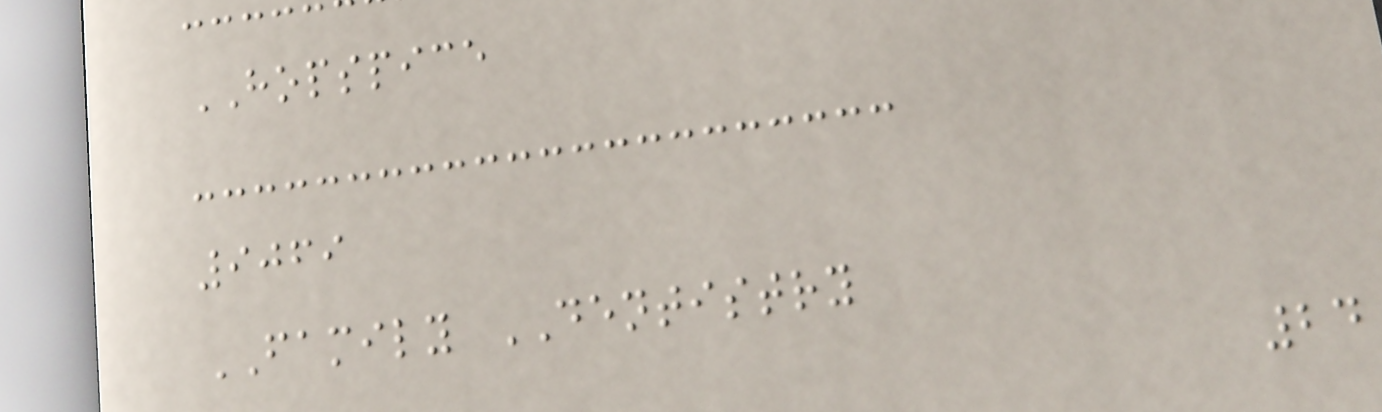HOPSPICE
9069
FAMILY DENTISTRY
24
